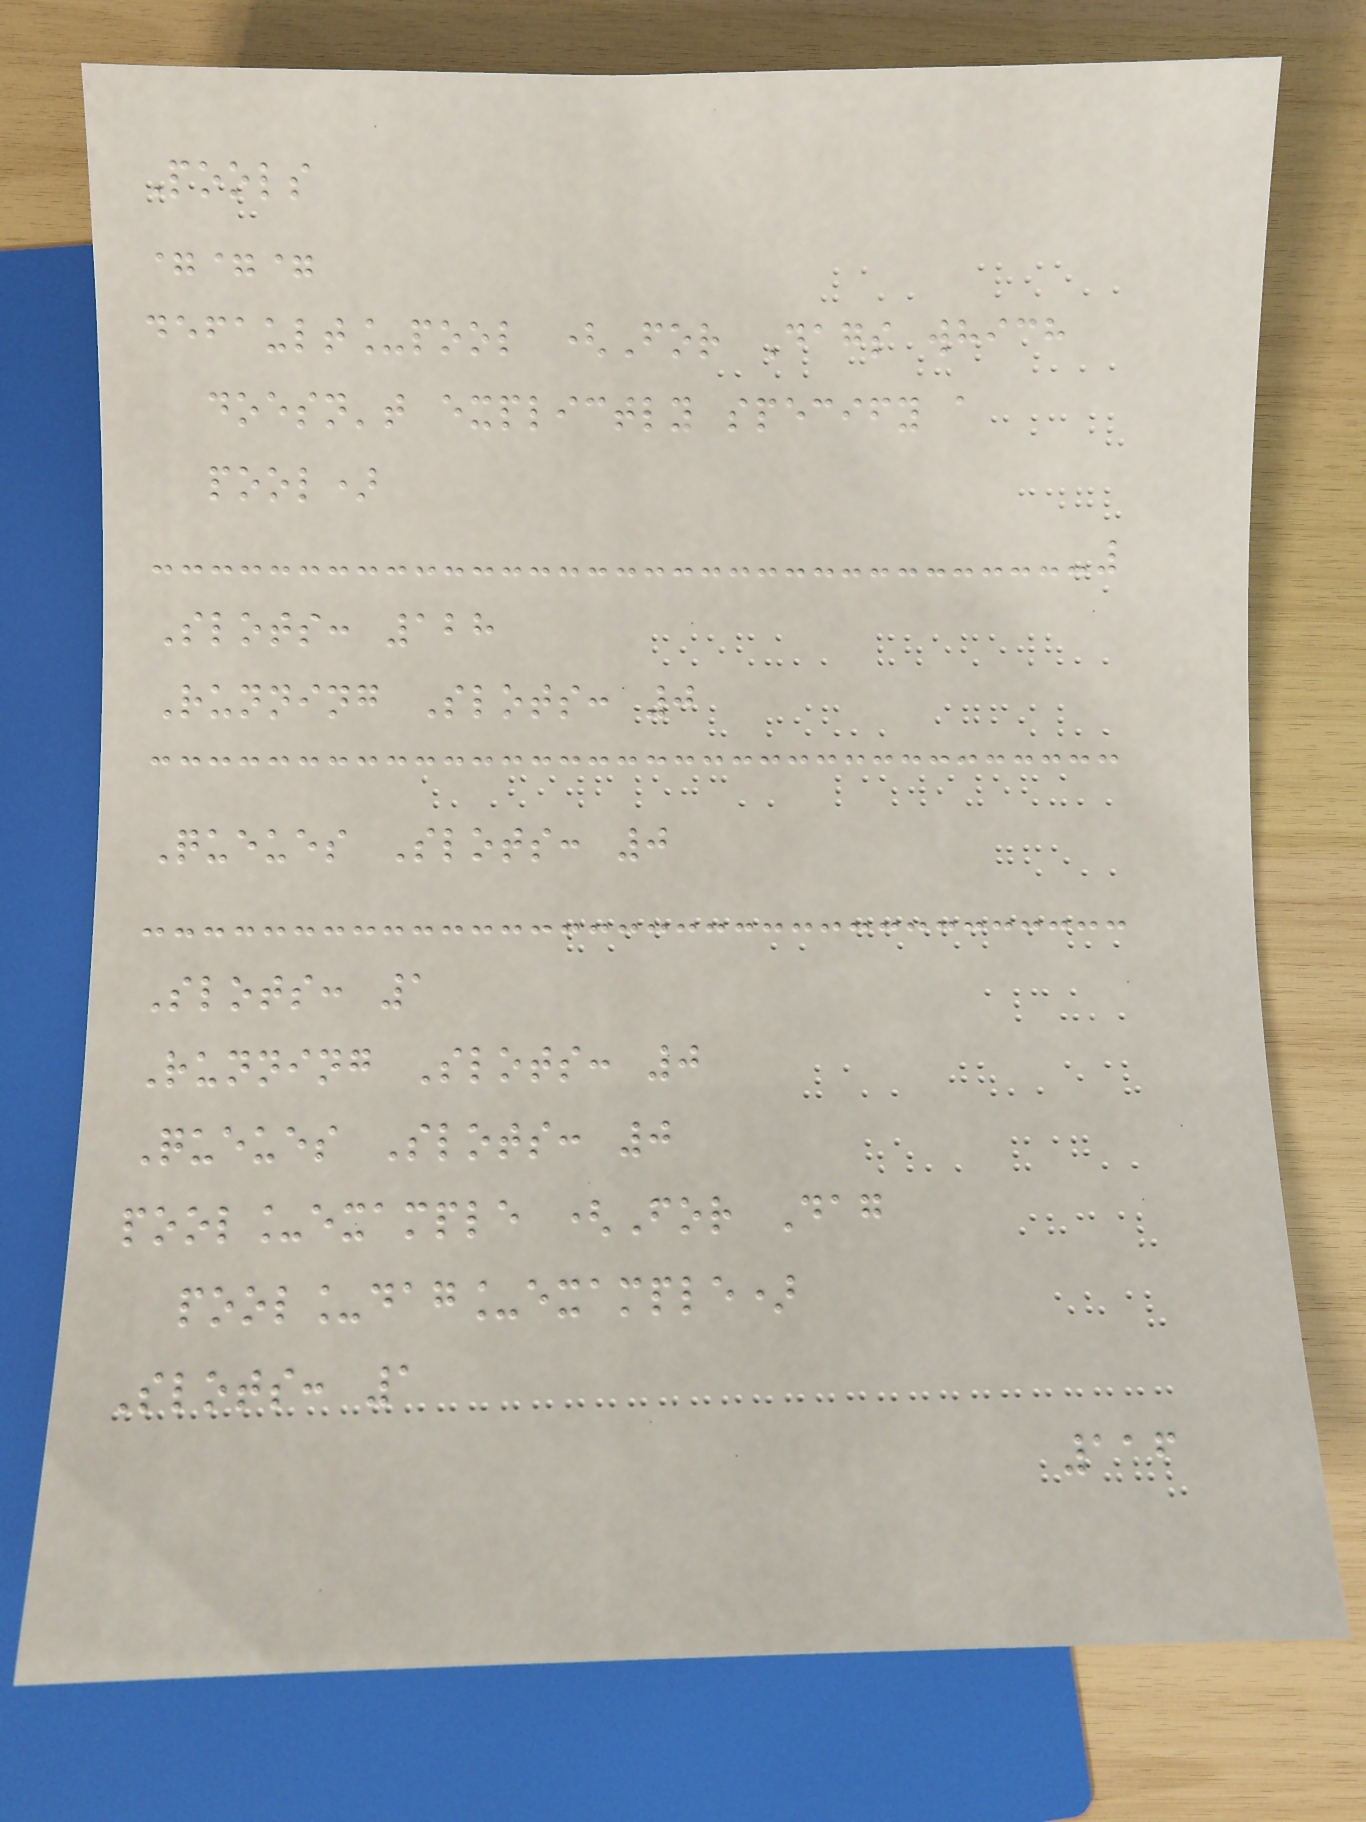Pools
===
default_pool (For Dags which
doesn't explictly specify a
pool)
Slots: 128
Running Slots: 0
Queues Slots: 0
Slots: 1
Running Slots: 0
Queues Slots: 0
pool_example (For Dag
pool_dag_example)
Slots: 1
116
